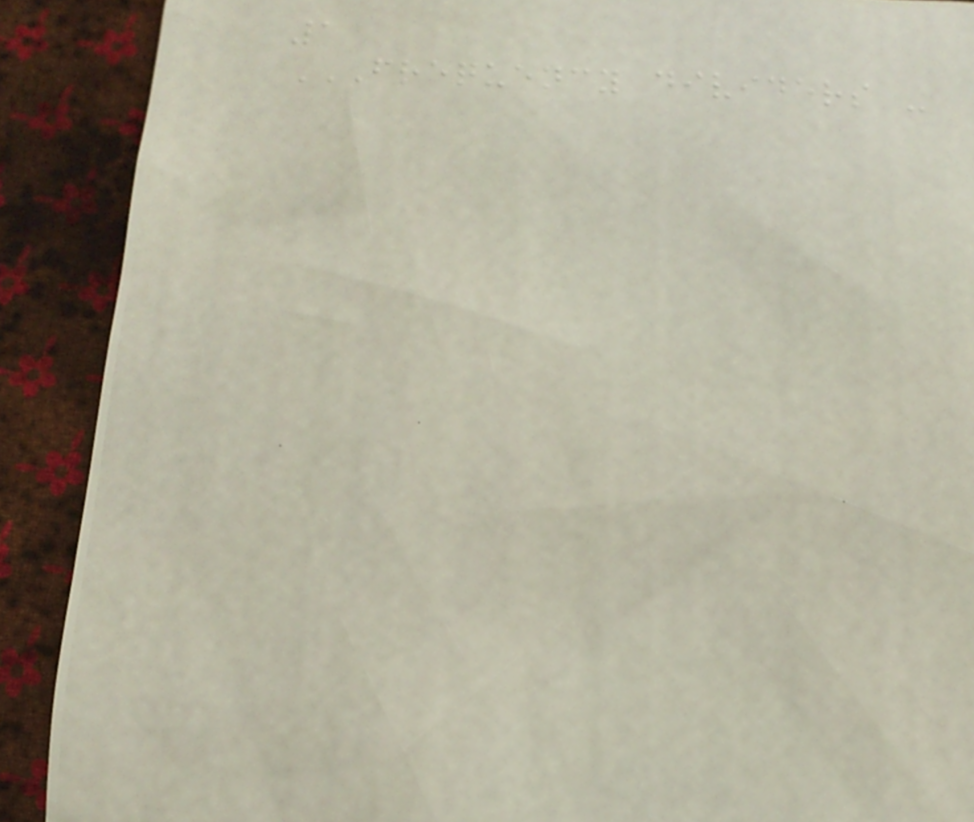1
FREQUENCY DIVIDERS -
